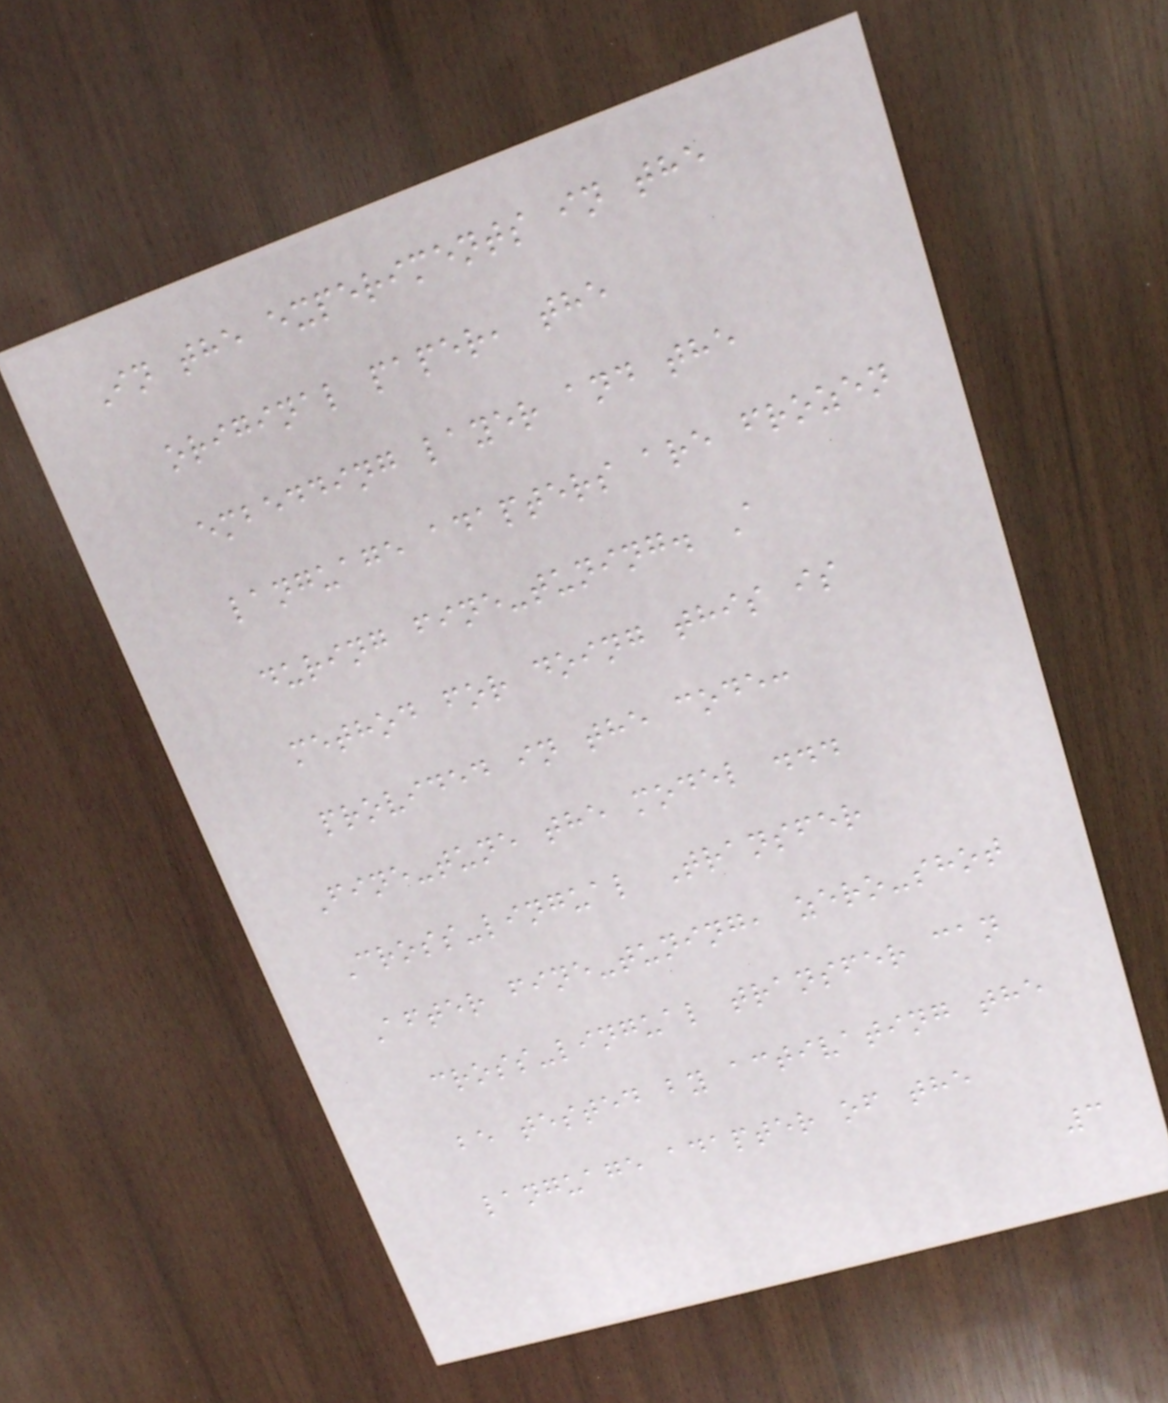In the experiments in the
original paper, the
embedding layer and the
language adapters are frozen
during fine-tuning. A
method for doing this is
provided in the code:
Fine-tune the model ...
Cross-lingual Transfer
After fine-tuning, zero-shot
cross-lingual transfer can
be tested by activating the
language adapter of the
3
